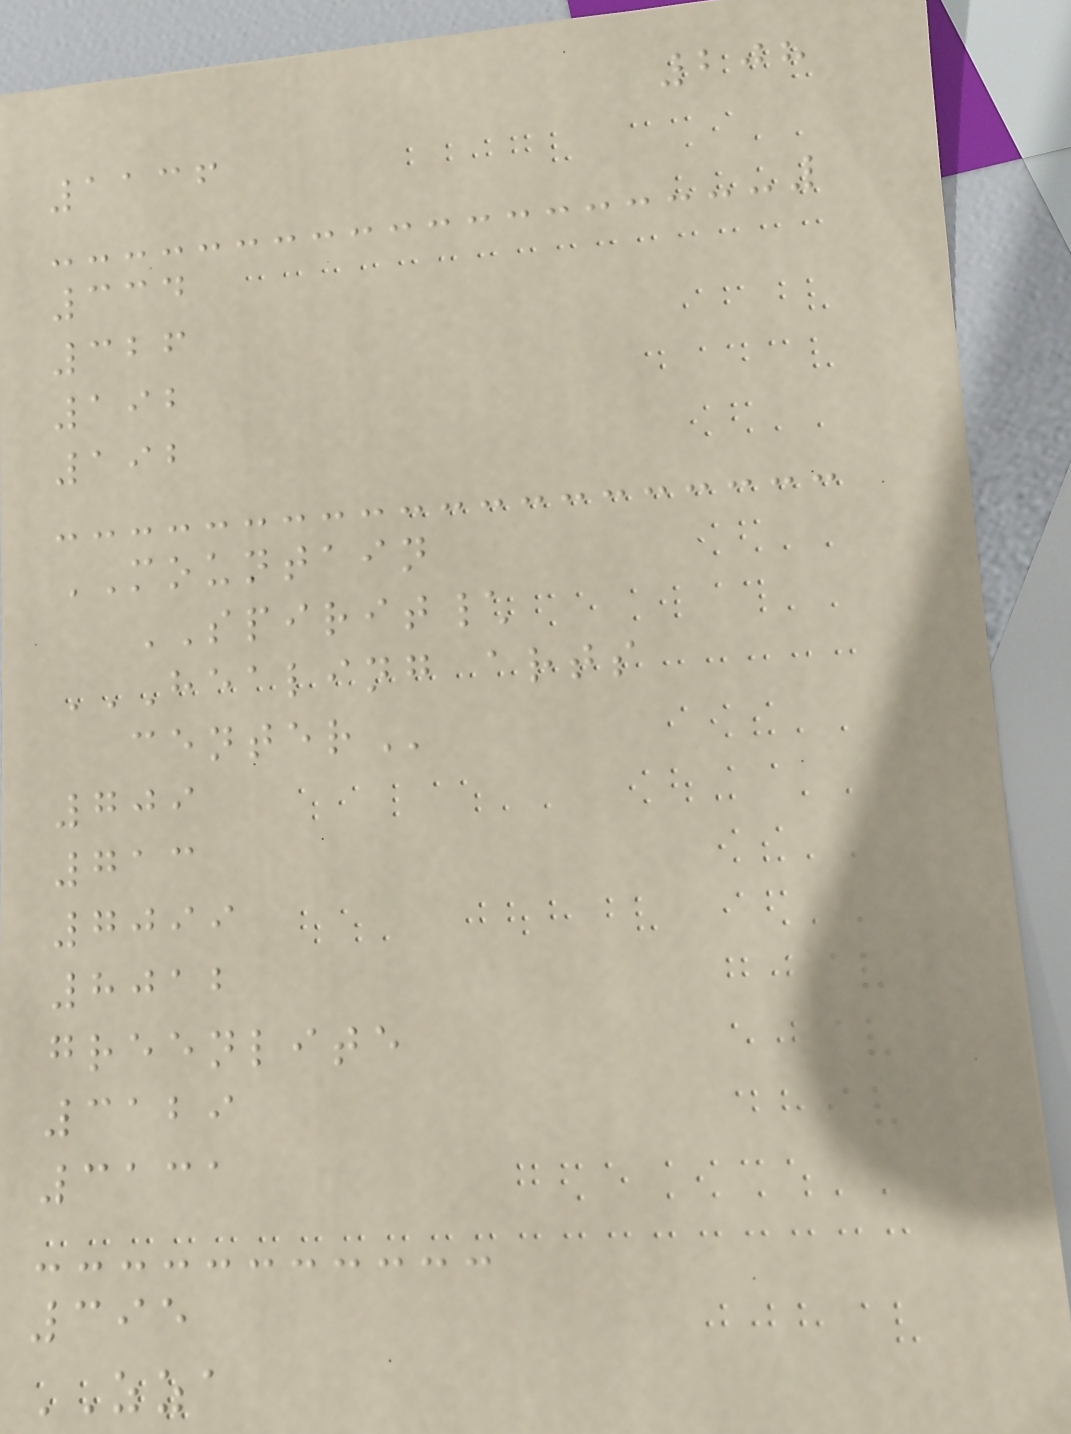208
1136
334
326
192
192
MOUNTAIN
SPIRIT\
HEALING ARTS
CENTER
709
713
7099
8012
greenlite
3129
3131
395
ZZA
